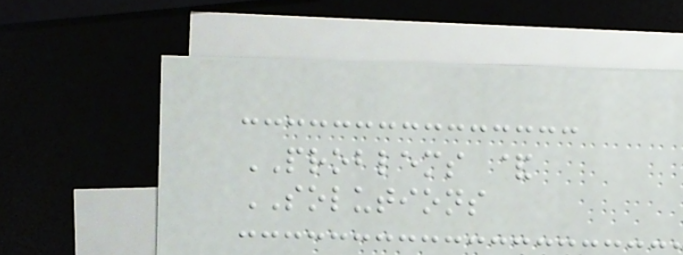PROBLEMS &
SOLUTIONS
